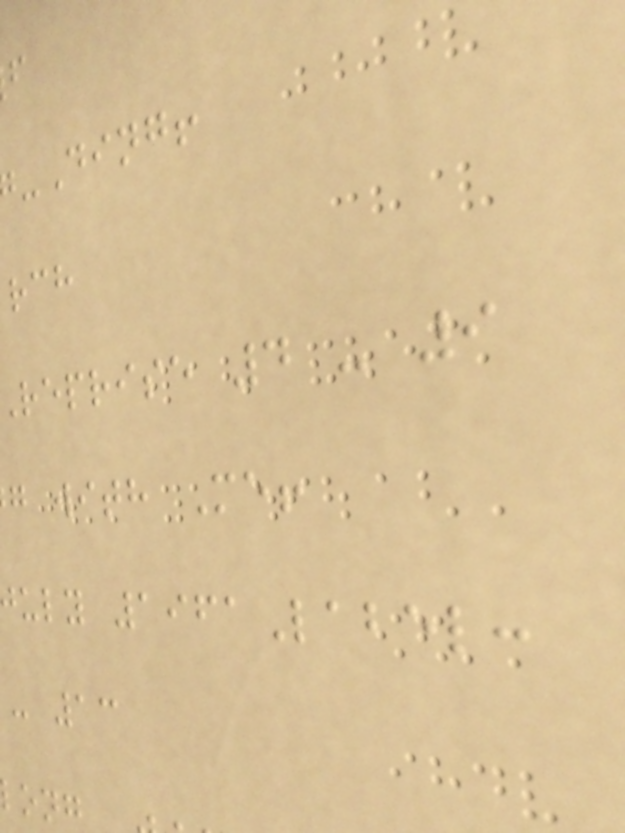-Ding!
reprise 4 - 9
g with Me!
uly 1961Label:
- 13
